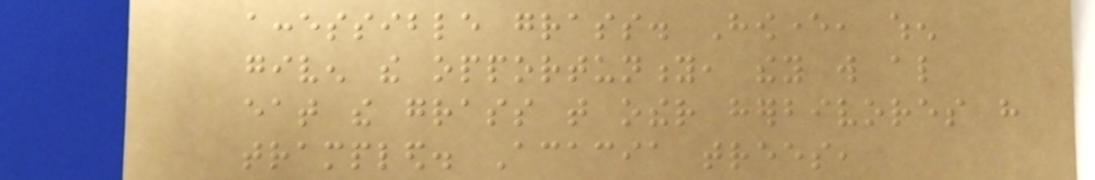accessible grass. However, when
given the opportunity, they will also
eat the grass that other herbivores have
trampled. Acacia trees,
